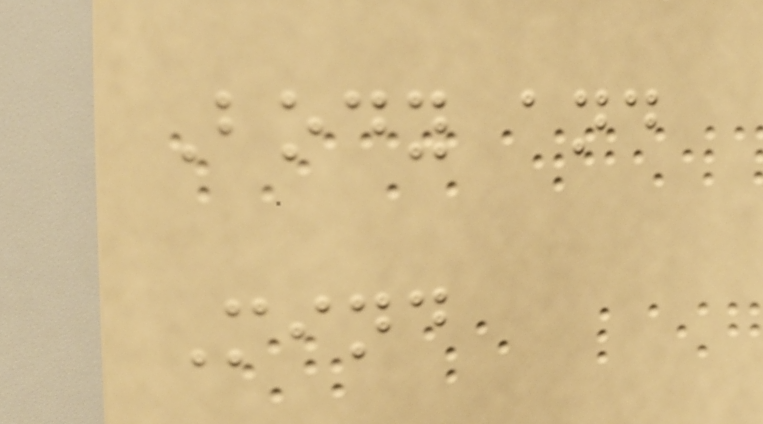Body and
Mind
